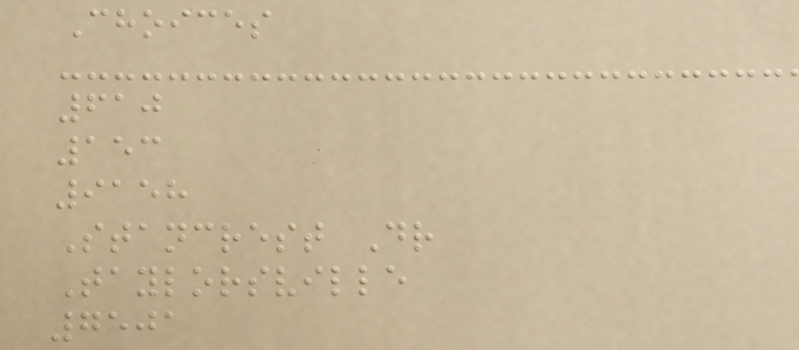Choices
610
153
9158
Stancrest Dr
Taylorsville
7501
